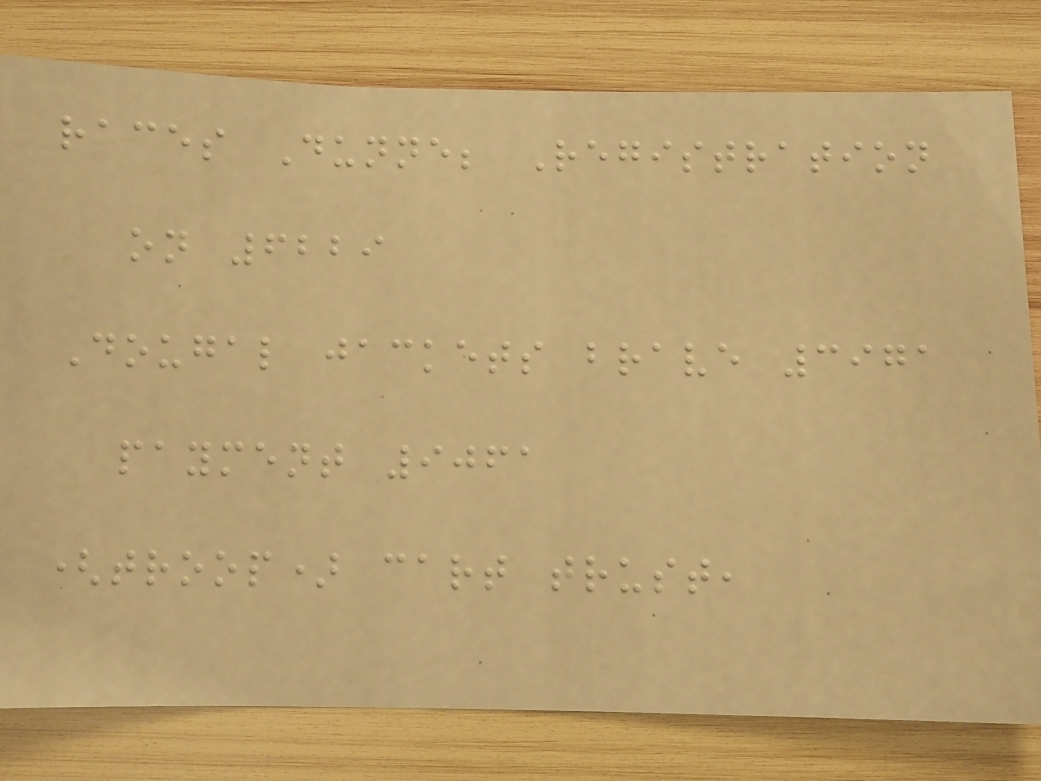races Dunne; Registration
on 6229
Dougal jackets brave 3971
payment 9061
(troop) cart trust,
